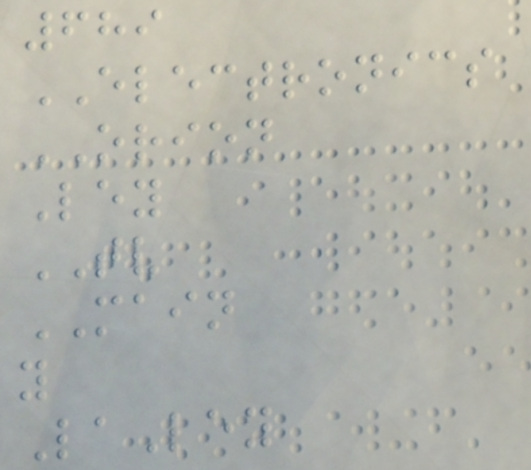689
ELECTRONICS
ORION
Ley
TV
MAIN
y
LaLey
